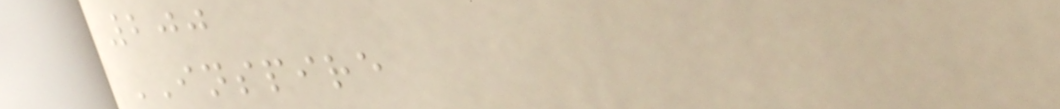200
INSPIRE
